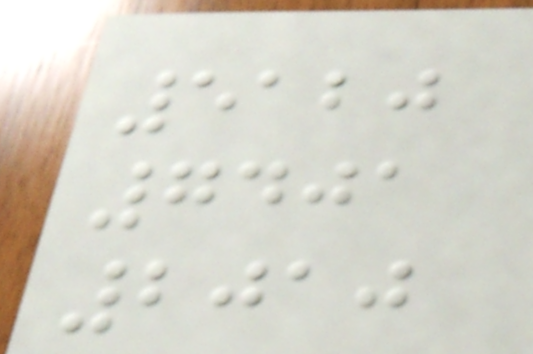5120
7401
2010
